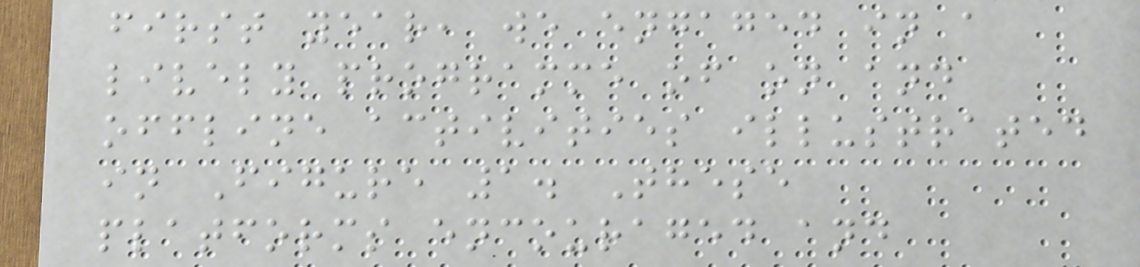first year, we engaged in a
lively programme of on and
offline activities illustrated
in Figure 1. These
platforms encouraged and
